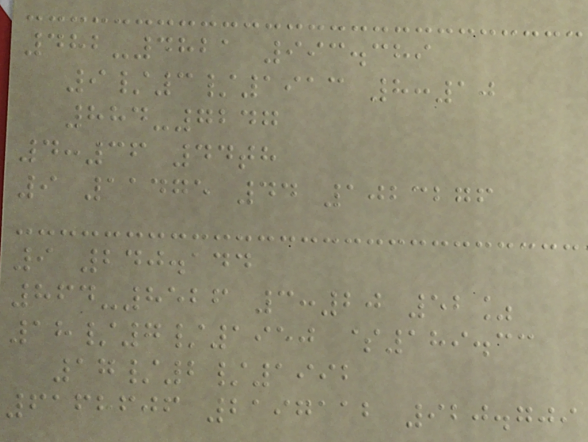482-4821 993.389
9/3/1913 8:10
884-7247
4:36 44th
9 11475 44 1023276
9 240.144
864-8526 3:20 52%
18/7/1950 $189.33
17/2/1992
6168606 2197112 920.709
